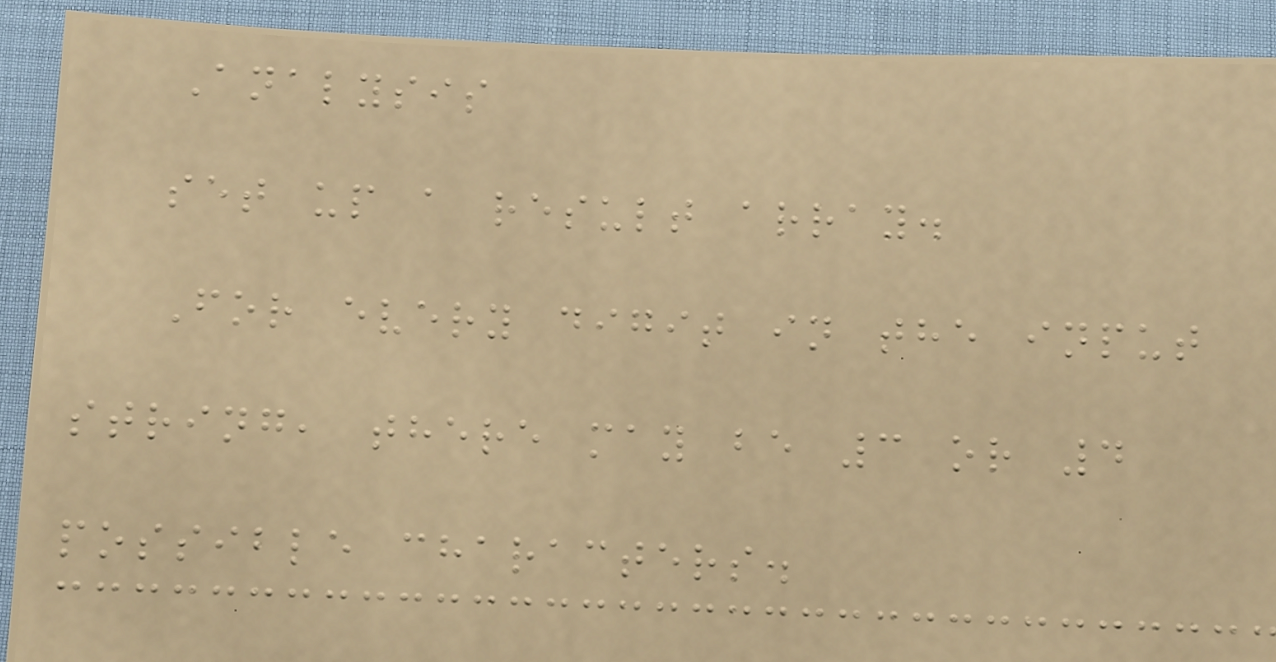Analysis
set up a result array.
For every digit in the input
string, there may be 3 or 4
possible characters.
